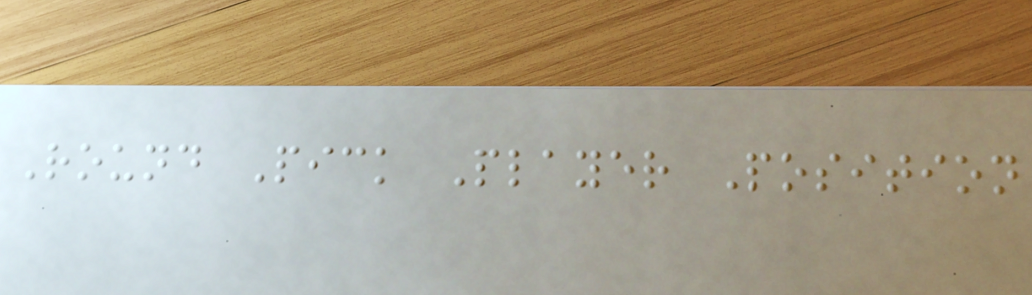Round Pick Player Position
